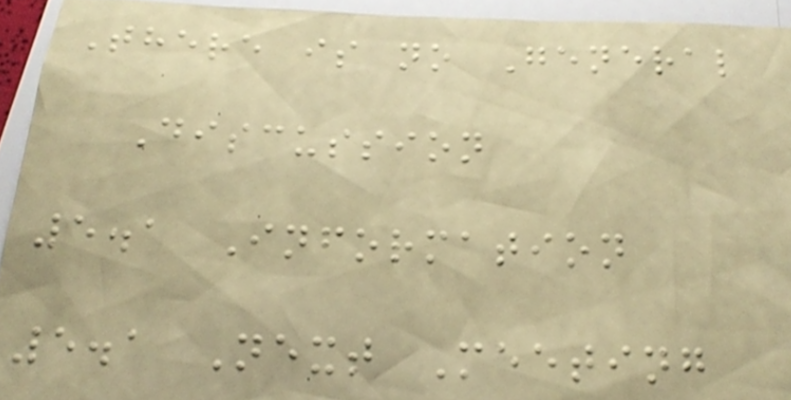There is no General
Discussion
5.1 Information
5.1 Next Meeting
